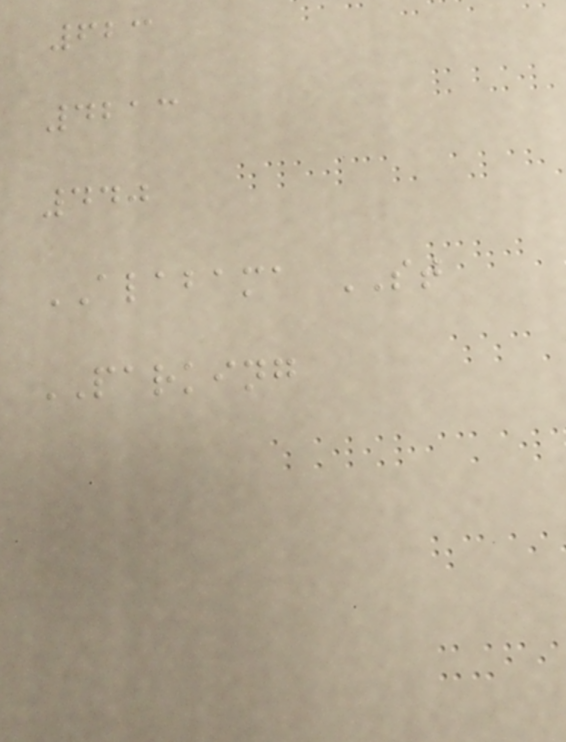623
4213
440
ALABAMA ST
PARKING
